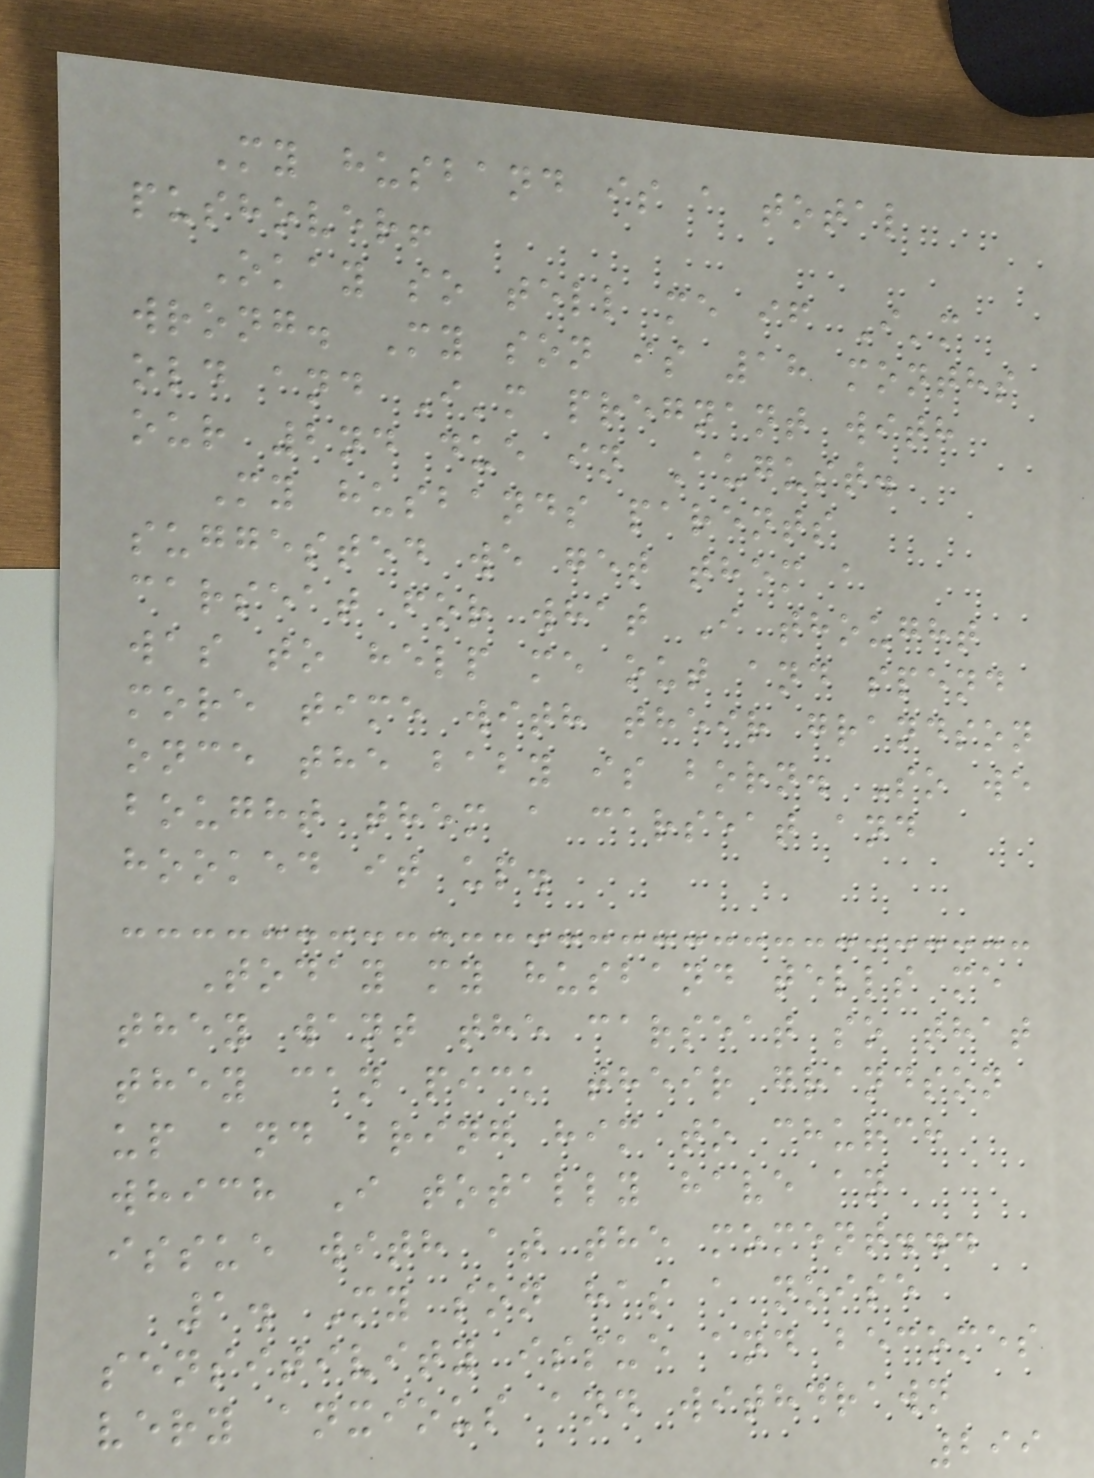My husband is a total
pushover!
Okay so tell me if I'm
wrong. My son is 18 months
old and I'm pregnant with
our 2nd due in August.
My husbands parents
suggested we get them a
carseat for what I thought
was to help me out and spend
more time with their grandson
once the baby is born. So we
bought them a carseat and
hooked it up.
Today my husband tells me
they want the carseat so that
they can pick their grandson
up and bring him to church
which I totally have an
issue with at the moment...
1. My son has a noise
sensitivity issue and becomes
very anxious and withdrawn
299
